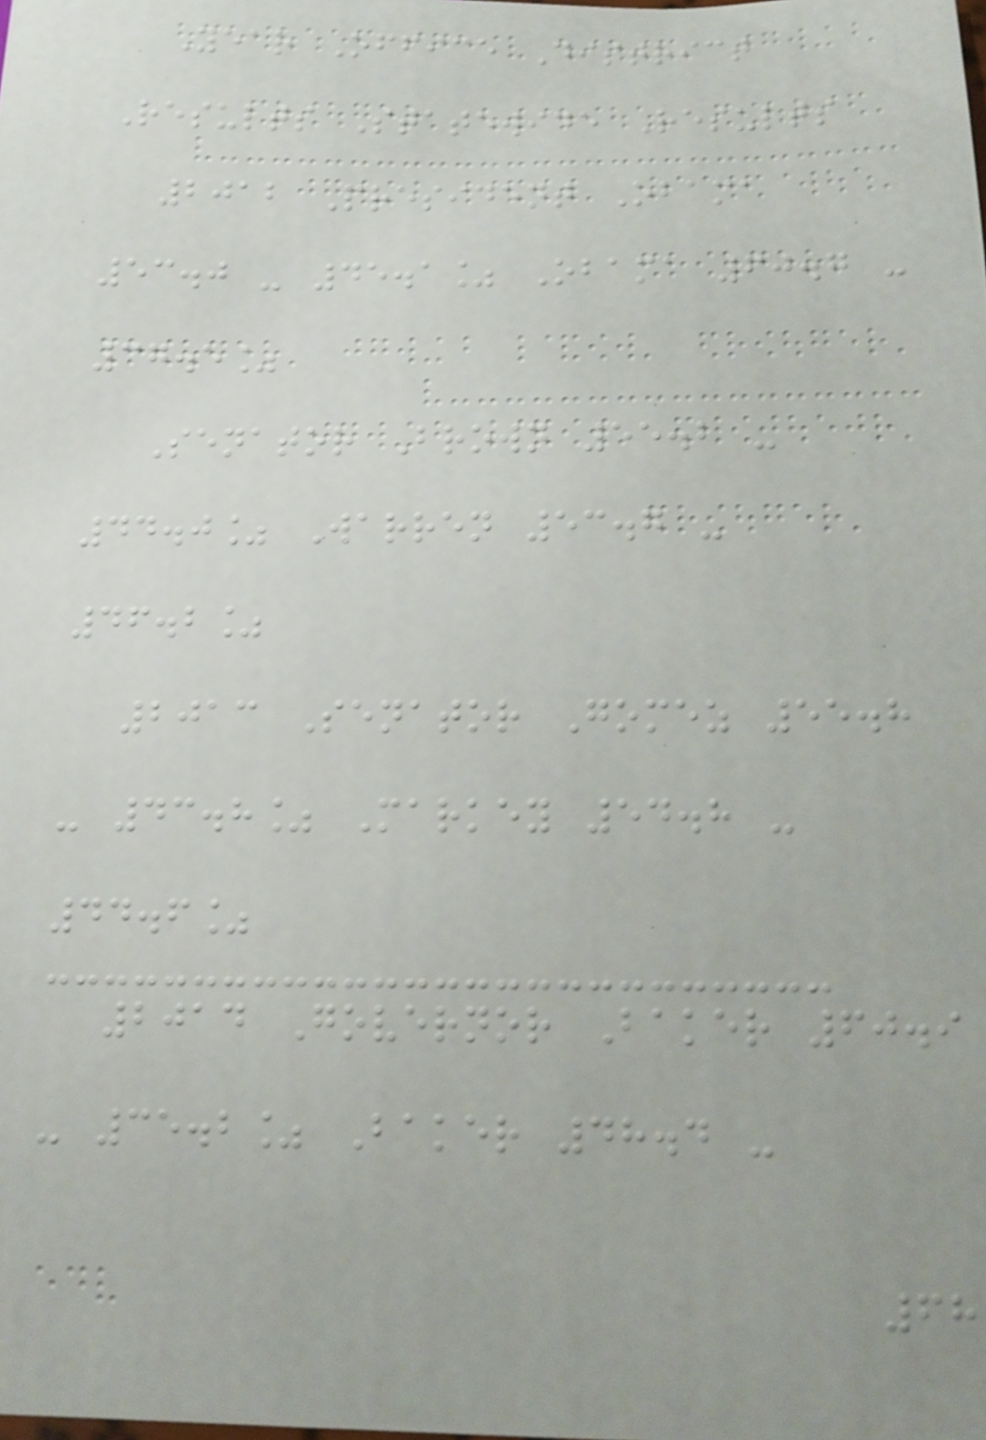Year Office District
Results Statewide Results
2012 President Obama
53.0 - 45.1% Obama 60.7 -
37.5%
Senator Brown 55.2 -
44.0% Warren 53.7 -
46.2%
2013 Senator Gomez 55.8
- 43.8% Markey 54.8 -
44.6%
2014 Governor Baker 60.9
- 35.2% Baker 48.4 -
68
